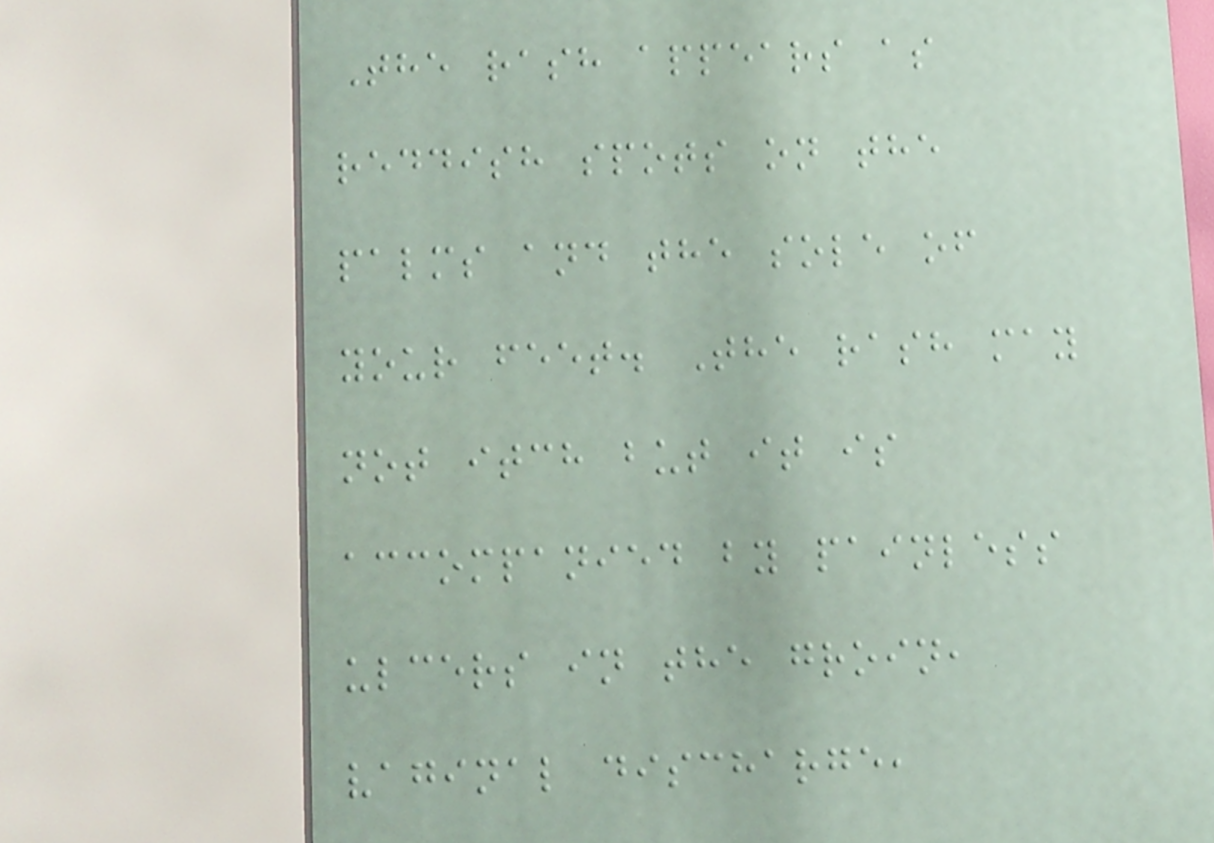The rash appears as
reddish spots on the
palms and the sole of
your feet. The rash may
not itch but it is
accompanied by painless
ulcers in the groin,
vaginal discharge,
